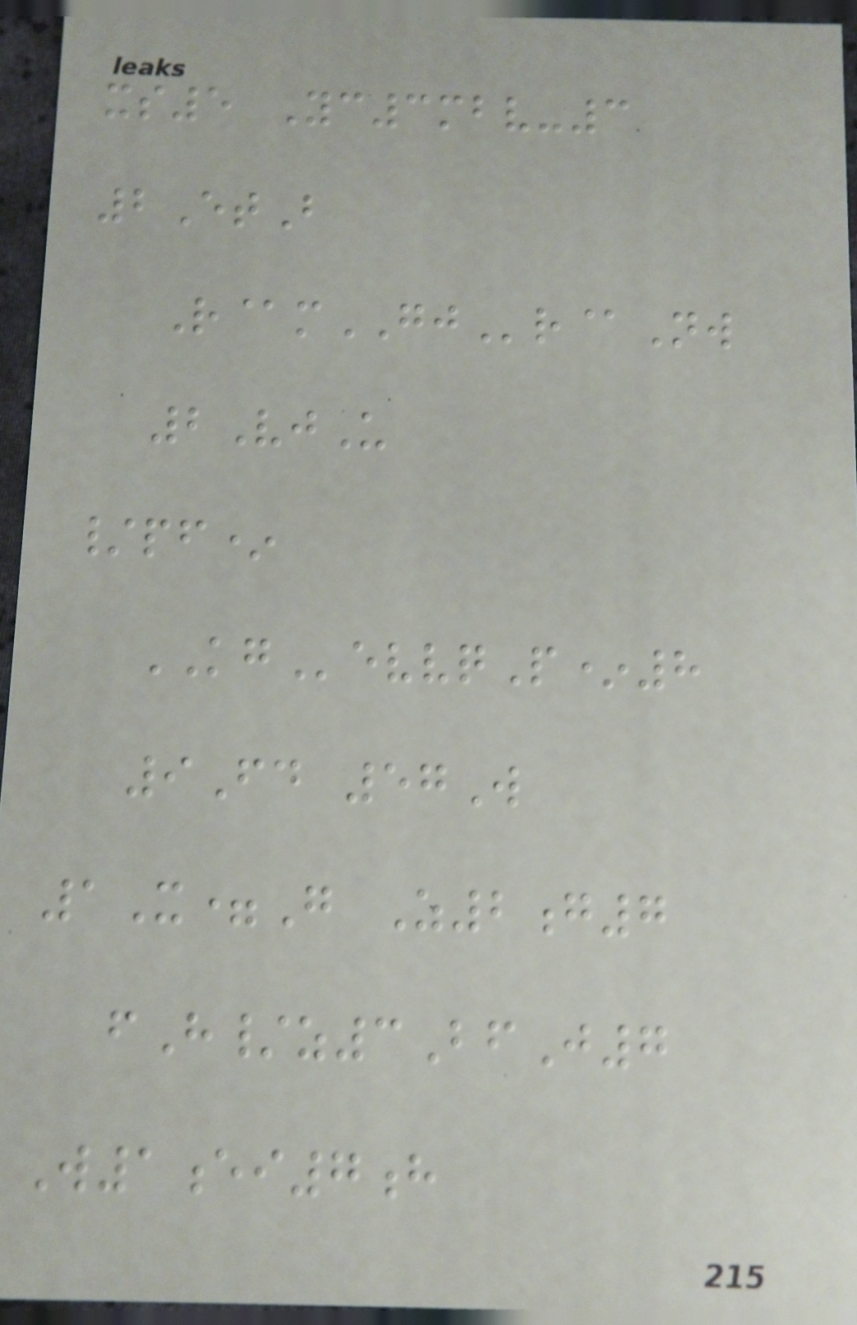xs5 Yc3mbv-3
2EtB
R@mGJr@Nw
2VjU
/pf*
KGevvqP*8
9Fd 57W
1X=G Z2g7
fH/z3BfJ7
W1ei7h
